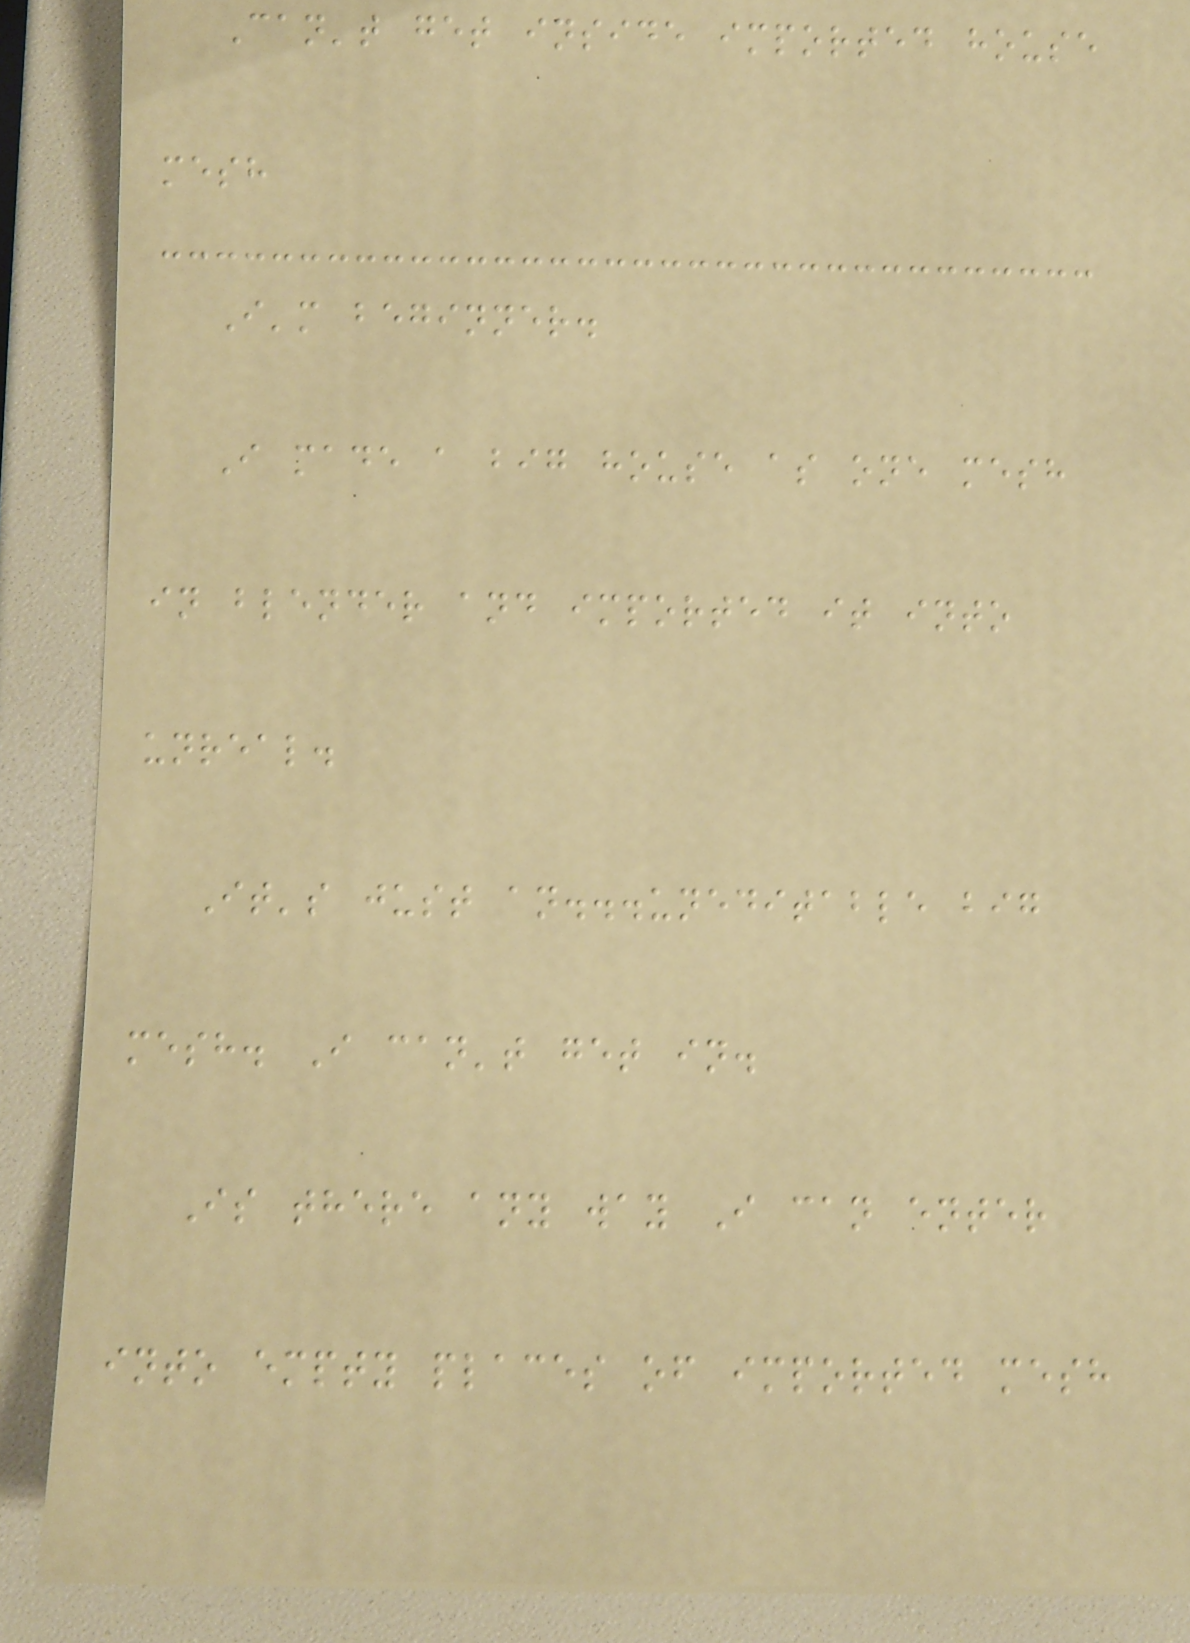Can't get inside imported house
mesh
I'm beginner.
I made a big house as one mesh
in blender and imported it into
unreal.
It's just an...uneditable big
mesh. I can't get in.
Is there any way I can enter
into empty places of imported mesh
